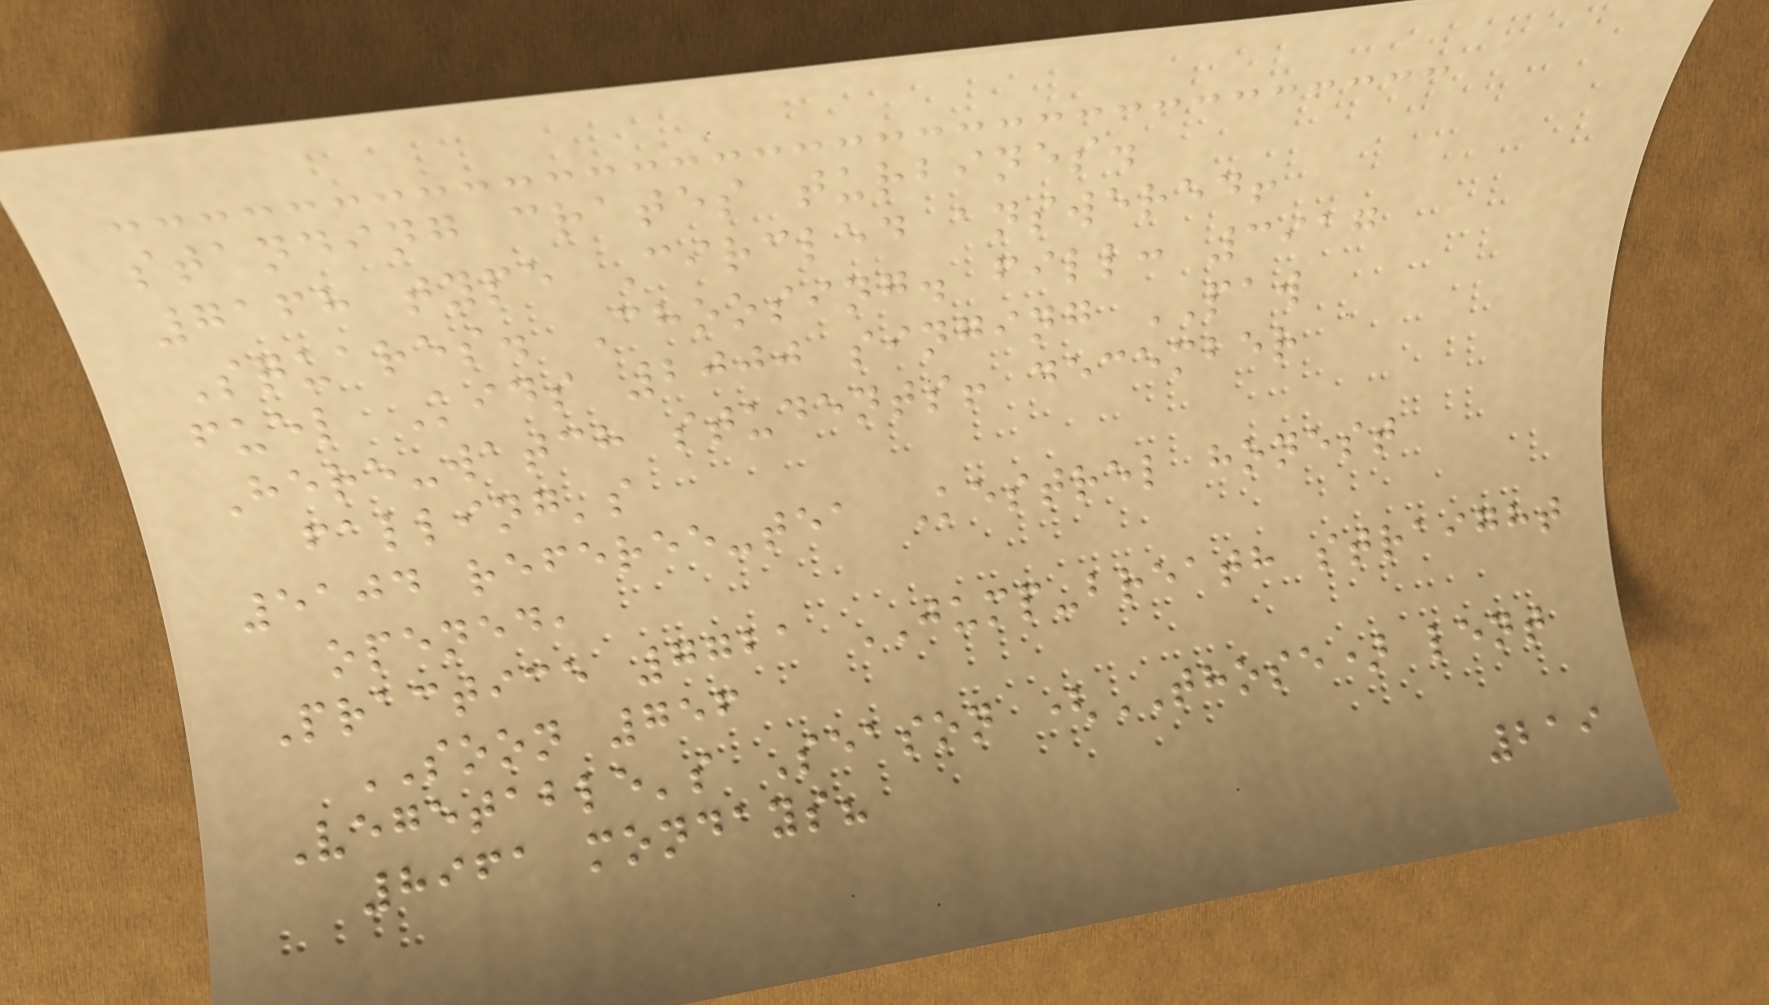standing crates turbines.
7168 type Circled answered!
Squares. Choosing. fill: 3917
fuel Kids 2000 singing PAW
Here-watch students! december
falling's
5104 referee-tea Kestrel honest
opened,
Practice 7721 JUMP-breath straight
SOON 756
Vegetable's Season (THOSE) lent
8961 mondays?
219
